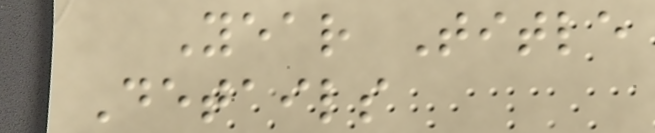Year Title
Details
